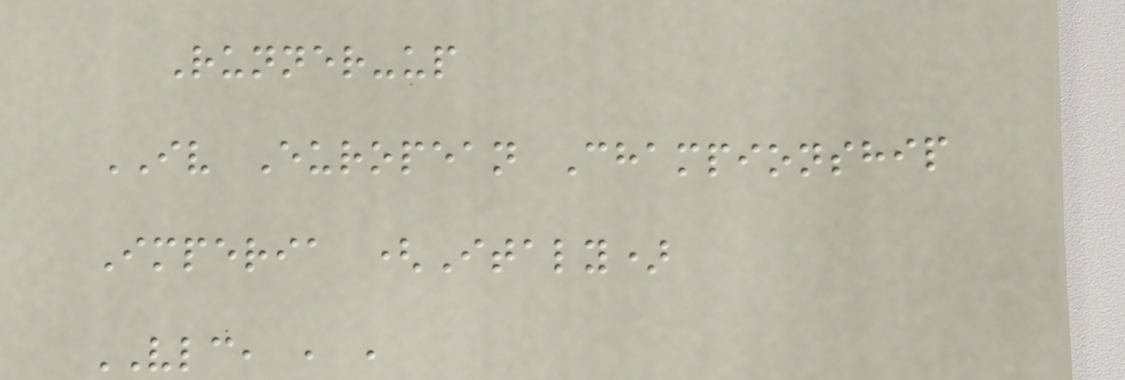Runner-up
IV European Championship
Imperia (Italy)
VLC, , ,
